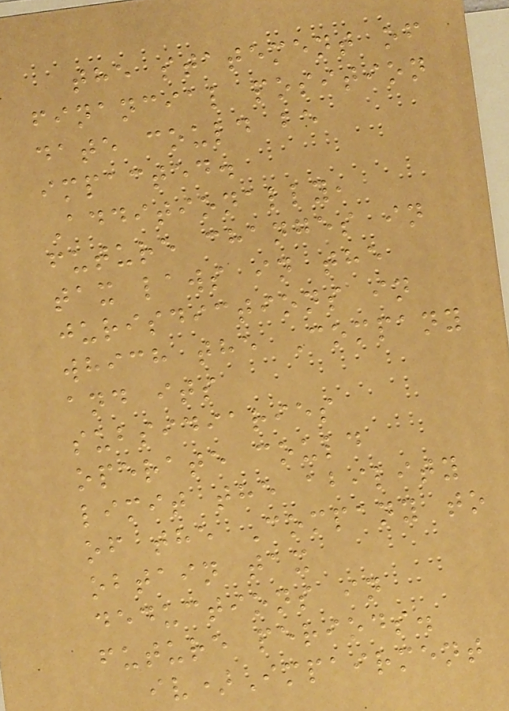the statement of
financial position
date could be
impacted.
Additionally,
future changes in
tax laws in the
jurisdictions in
which the Company
and its
subsidiaries
operate could
limit the ability
of the Company to
obtain tax
deductions in
future periods.
iv)Impairment
